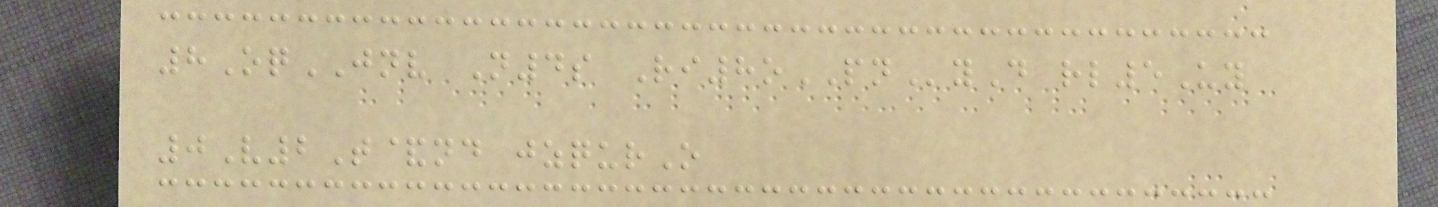8OqJNV N4s Ri8oPNyD rl5Uy
0V2T&nd jzqurO
